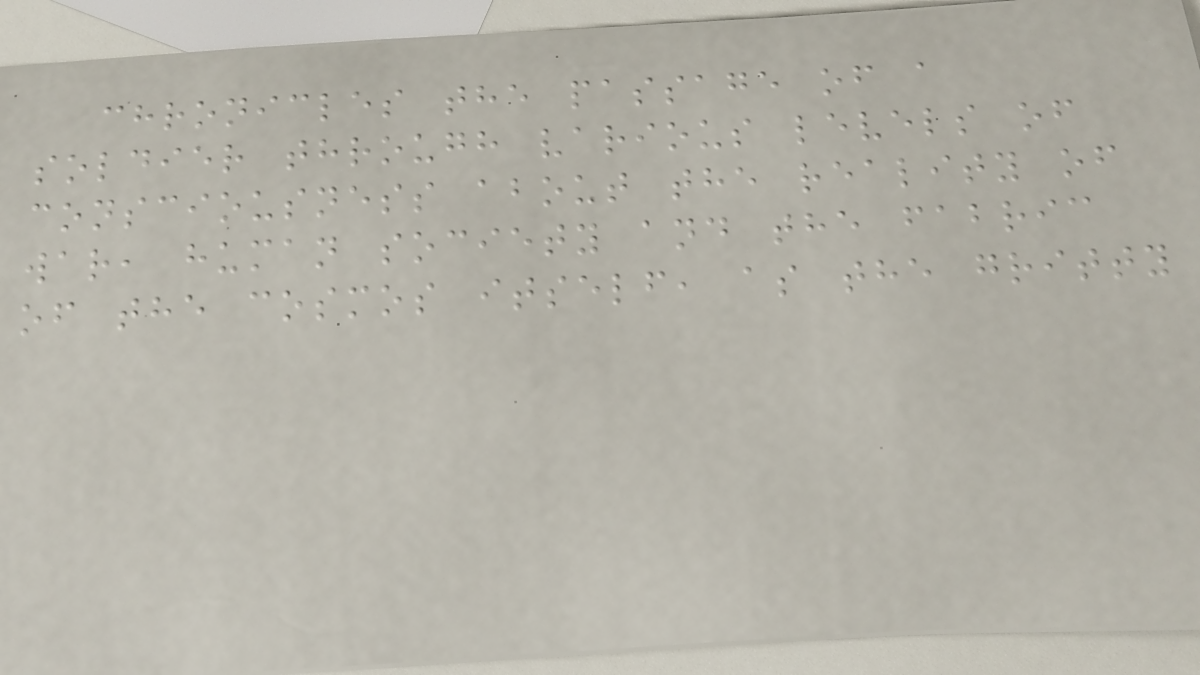chronicles the passage of a
soldier through various levels of
consciousness about the reality of
war, human society and the fabric
of the cosmos itself, as the gritty
